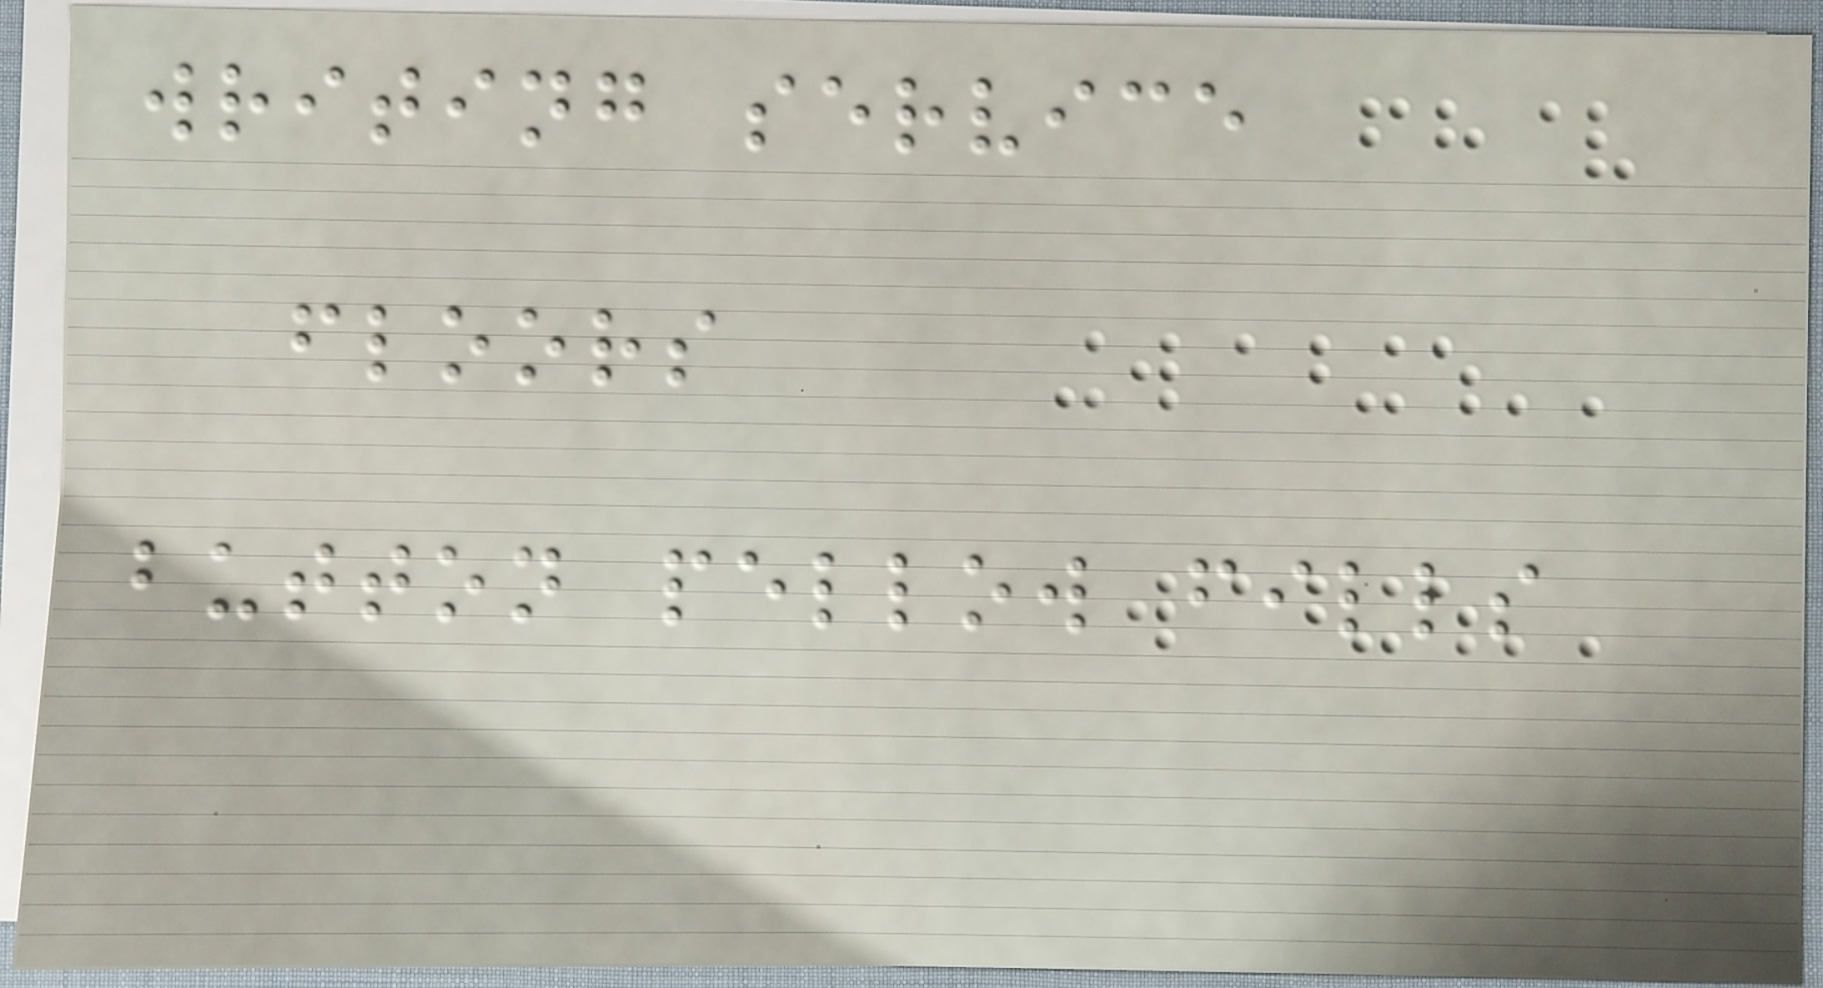writing service
floors
button pellow fills
